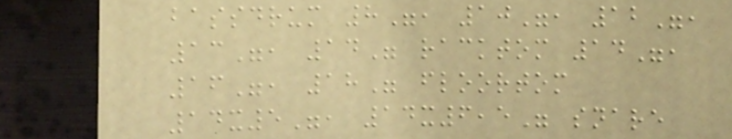bassdrum 8", 10", 12",
13", 14" racktom 14",
16", 18" floortom
14x5", 14x6,5" snare
